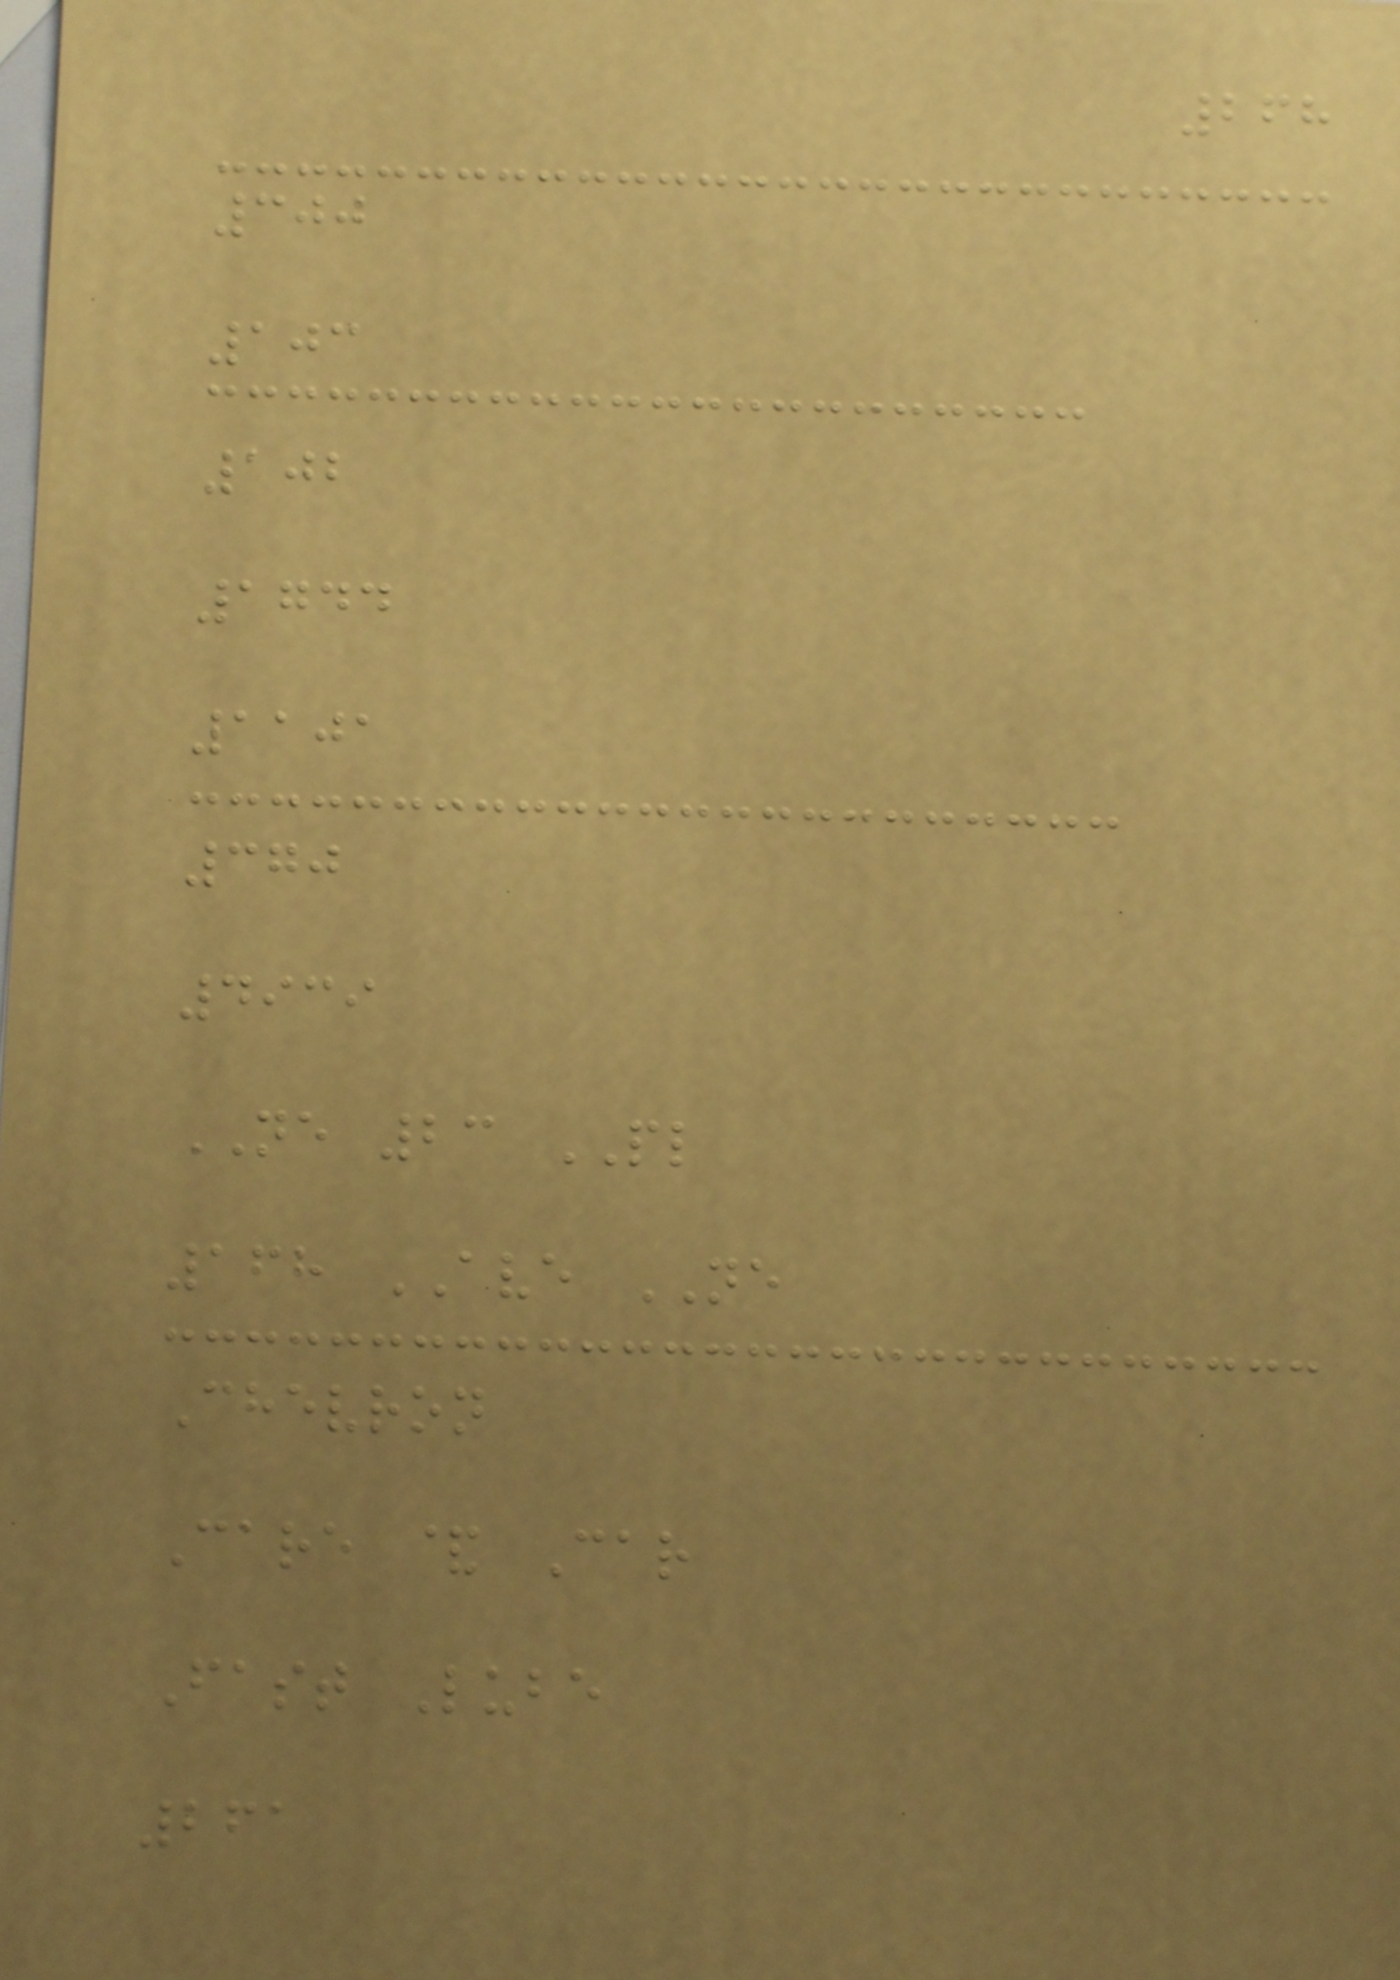268
300
103
102
1744
1101
370
4939
NE 23 PL
168 AVE NE
Chevron
Care & Car
Fast Lube
261
